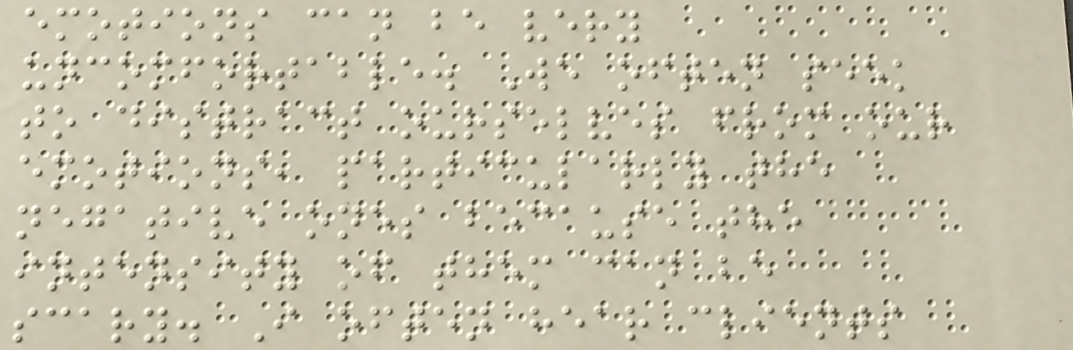emotions can be very
uncomfortable. We often seek
to distract ourselves from our
emotions, particularly the
negative ones because the
intensity of them can be
scary. I often hear clients
